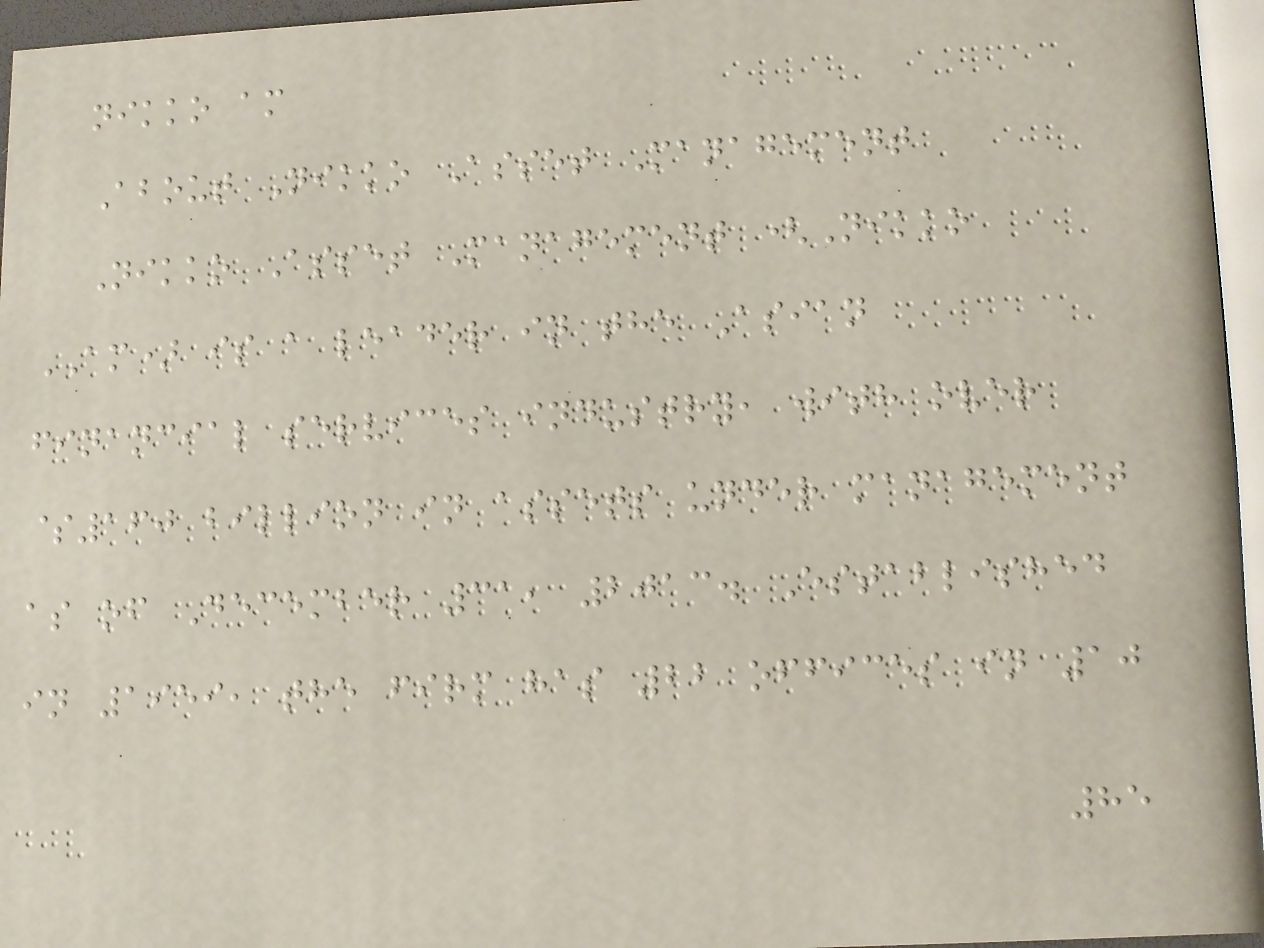nikko am
About Nikko Asset Management
Nikko Asset Management (Nikko
AM) is a leader in the Asian
financial services industry, with over
$160 billion in assets under management
as of December 31, 2013. Established
in 1959, the firm has 22 offices in 10
85
